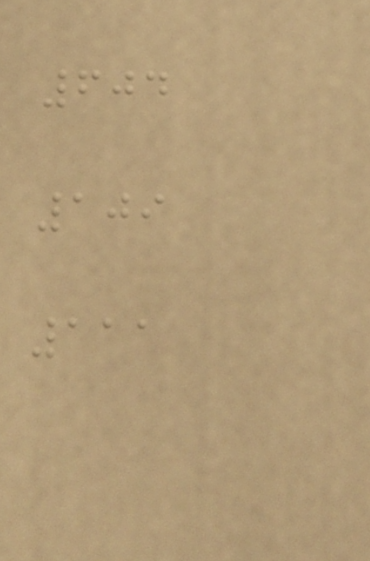604
109
111
